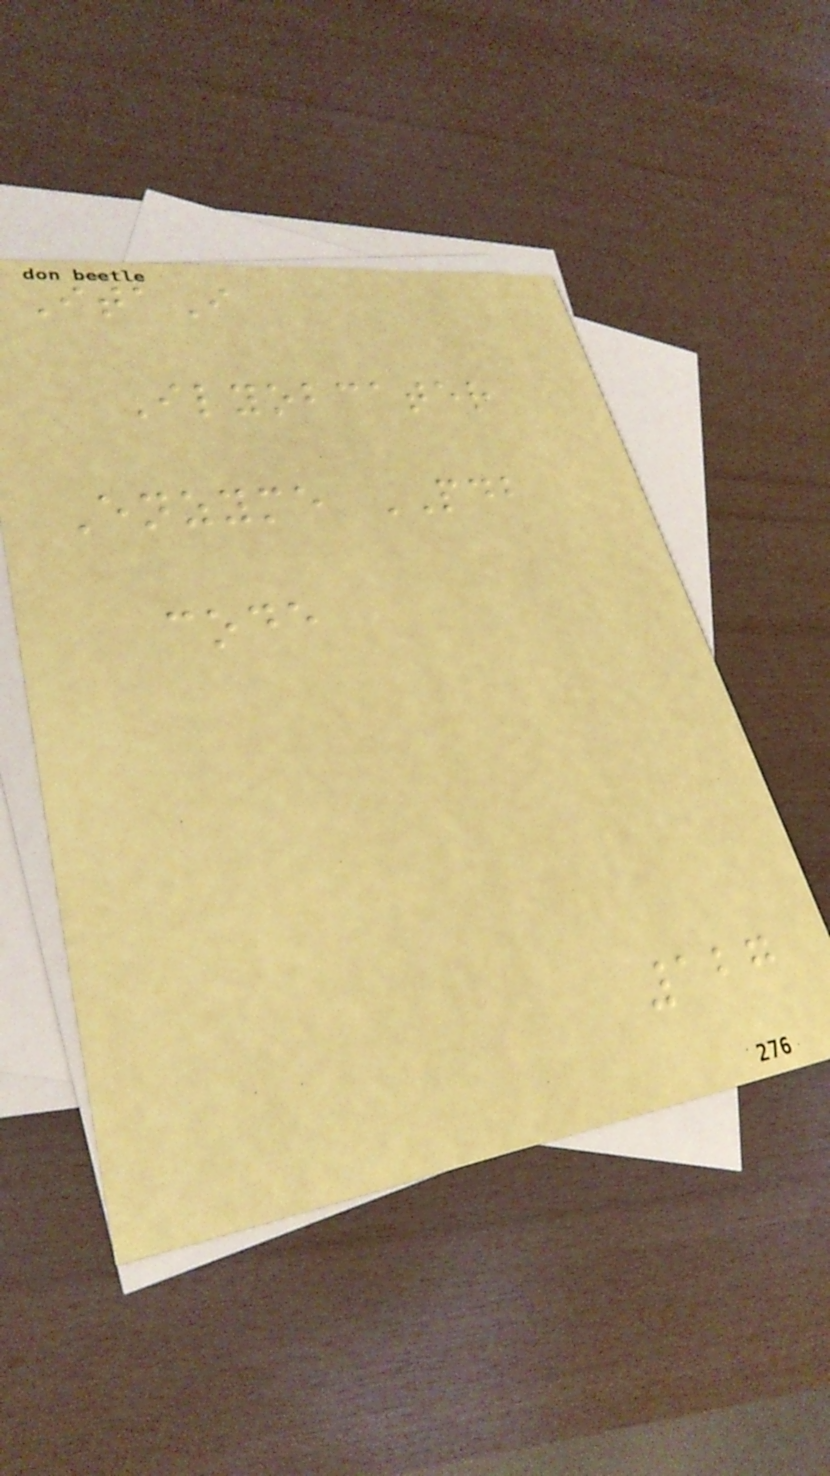ItaI
Ilyobcater
Enzyme PDB
code
127
